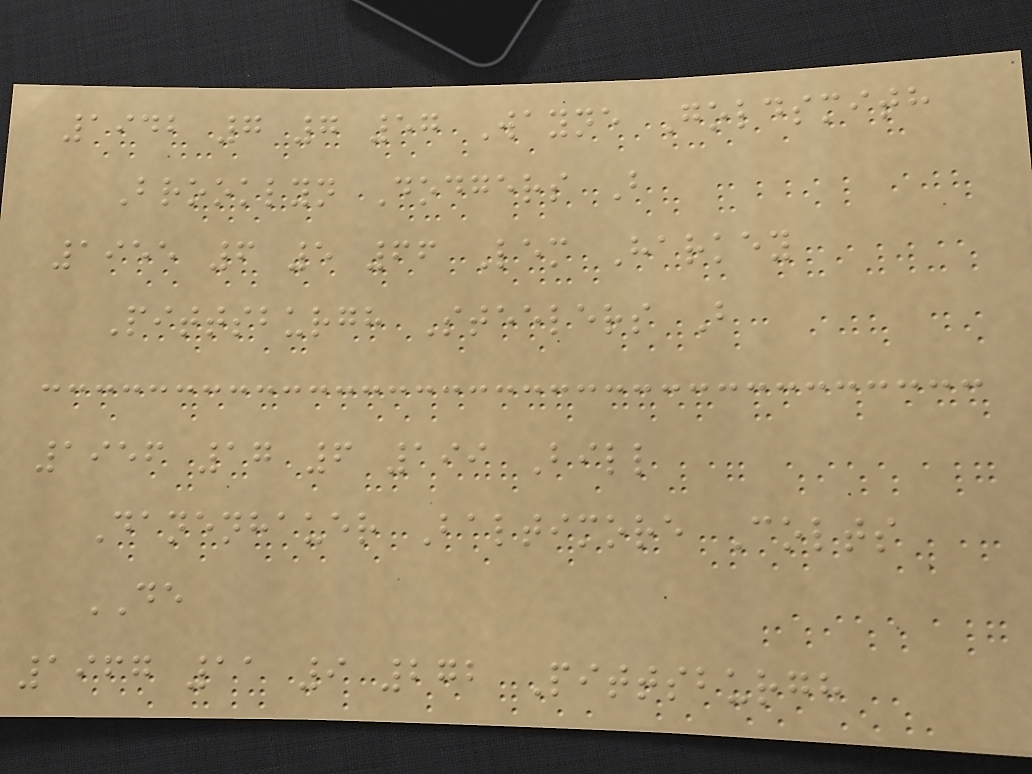1942 7 7 57 Wayne Goldsmith
Brooklyn Dodgers B
1955 6 5 66 Lem Harkey
Pittsburgh Steelers B
1956 17 6 199 Bill
Danenhauer Baltimore Colts
DE
1967 11 9 272 Pittsburgh
